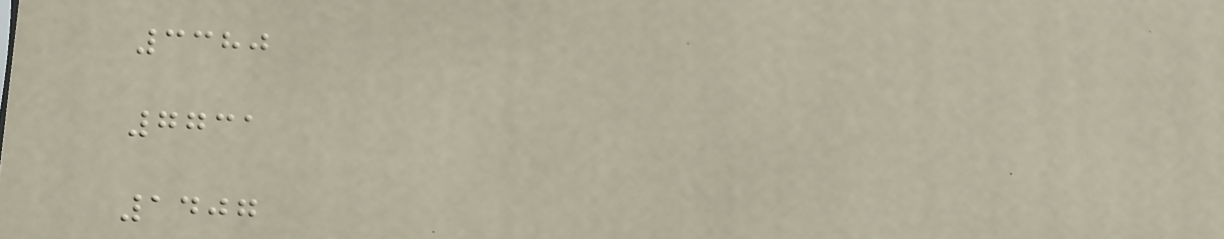3380
7731
1407
